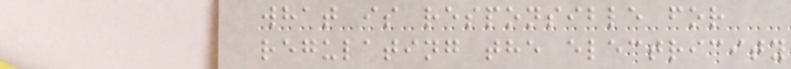what is responsible for
regulating the electricity
